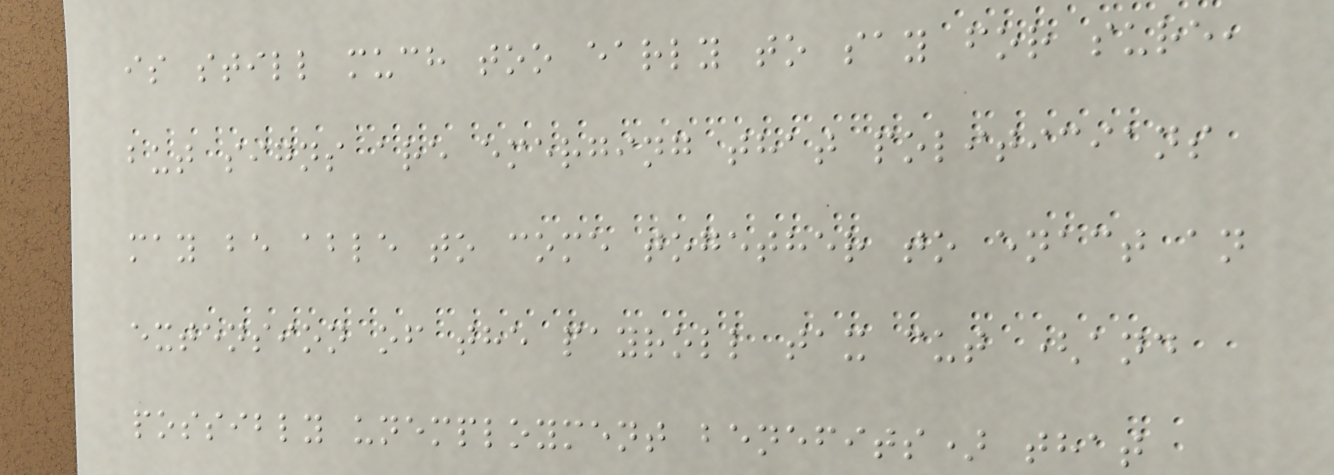is still much too early to say for sure,
but signs are emerging that politicians
may be able to come together to enact an
extension of the payroll tax cut (and
possibly unemployment benefits) that
